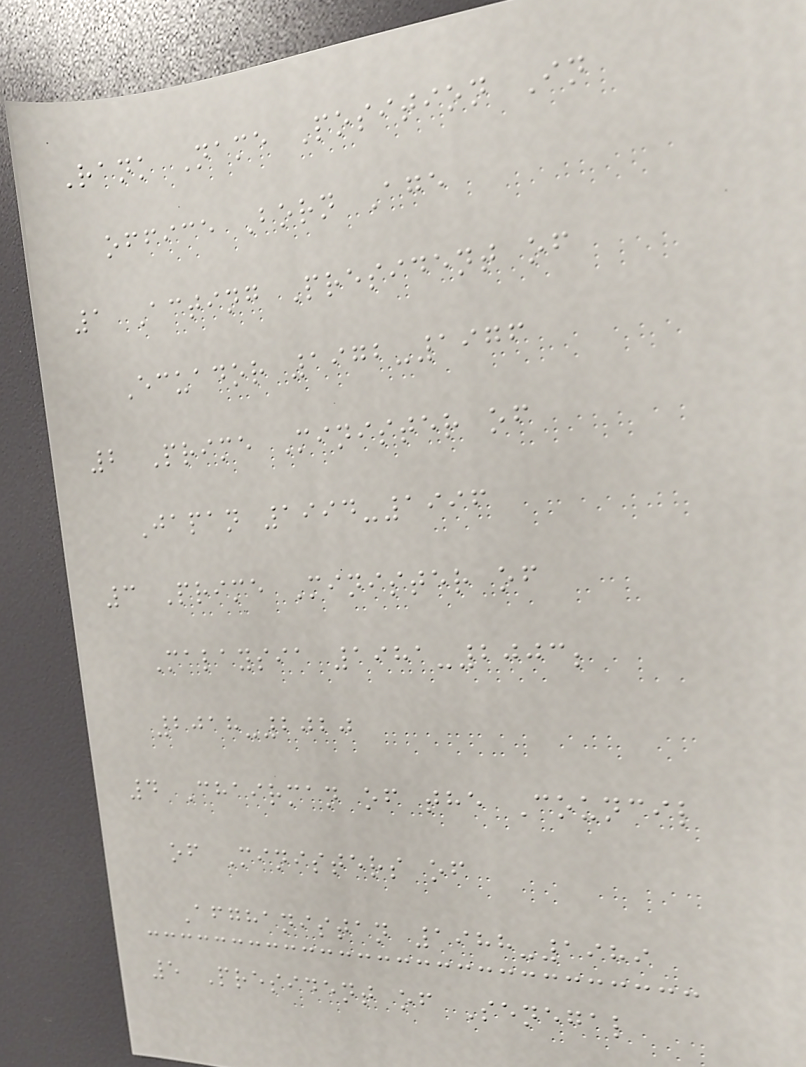Rank Name Position In
office Born Age
1 Acting President of
Ecuador 1972-1976
2 Prime Minister of
Japan 1994-1996
3 Prime Minister of
Malaysia 1981-2003;
2018-2020
4 Chairman of the Council
of Ministers of
Afghanistan 1988-1989
5 President of Senegal
